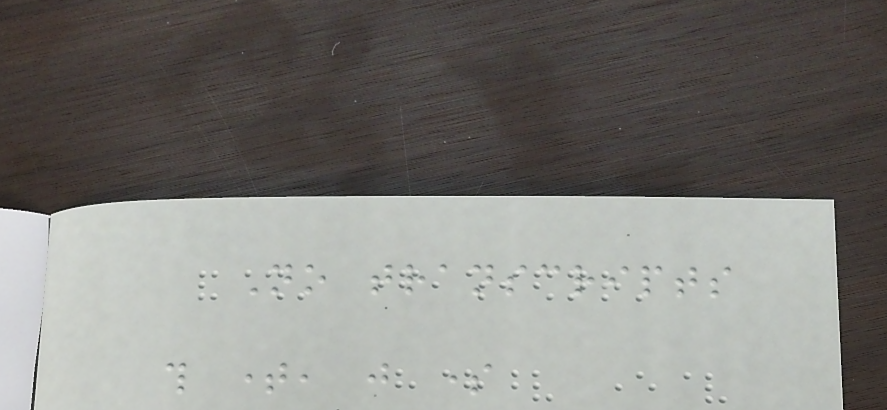No transcripts
this time, just some
